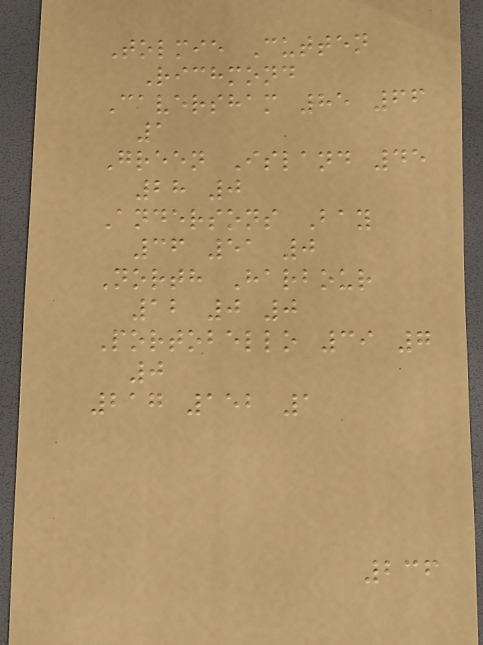Tolmie Cutten
Richmond
Caversham 85 66
1
Green Island 45
28 0
Andersons Bay
36 51 0
North Harbour
12 0 0
Portobello 39 7
0
217 152 1
236
